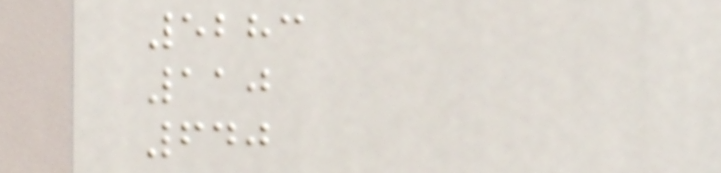5283
110
640
